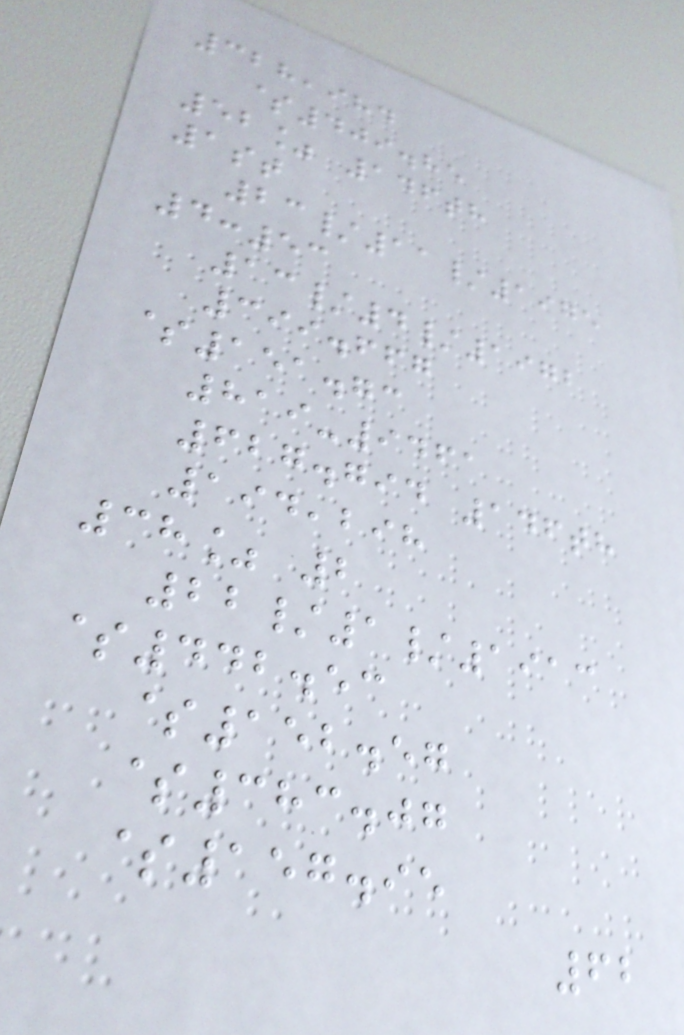328,984
$409.85
52% 146th
1st
23/11/1975
4:53
13/4/1972
399.667
$151.73
819-9461
627.794 146th
194,298
38% 2
22/1/1913
$442.53
$152.57
$383.07
$157.95
62
